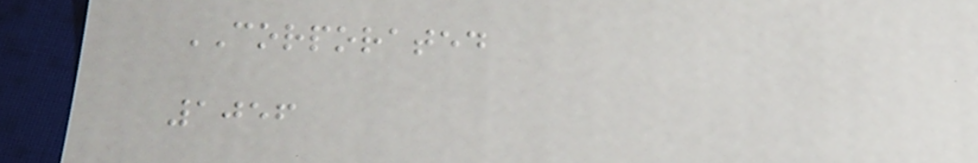CORPORATED
1056
